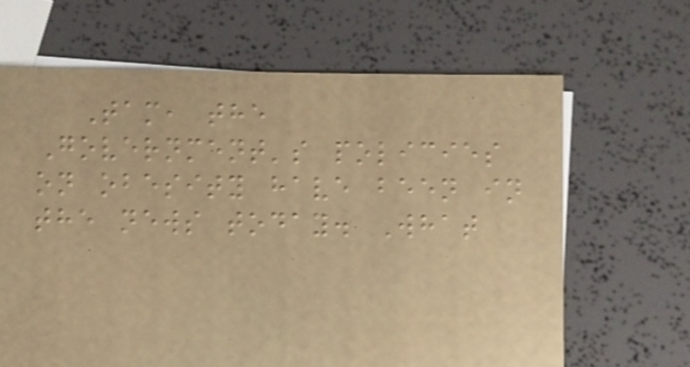Tam, the
Government's policies
on obesity have been in
the news today. What
